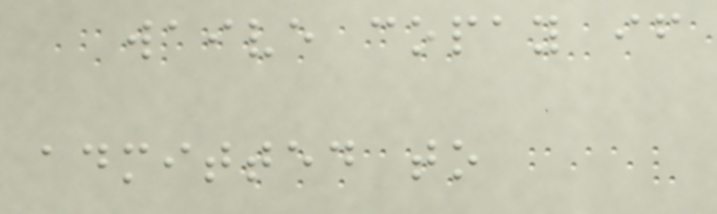waive copay if
admitted to
